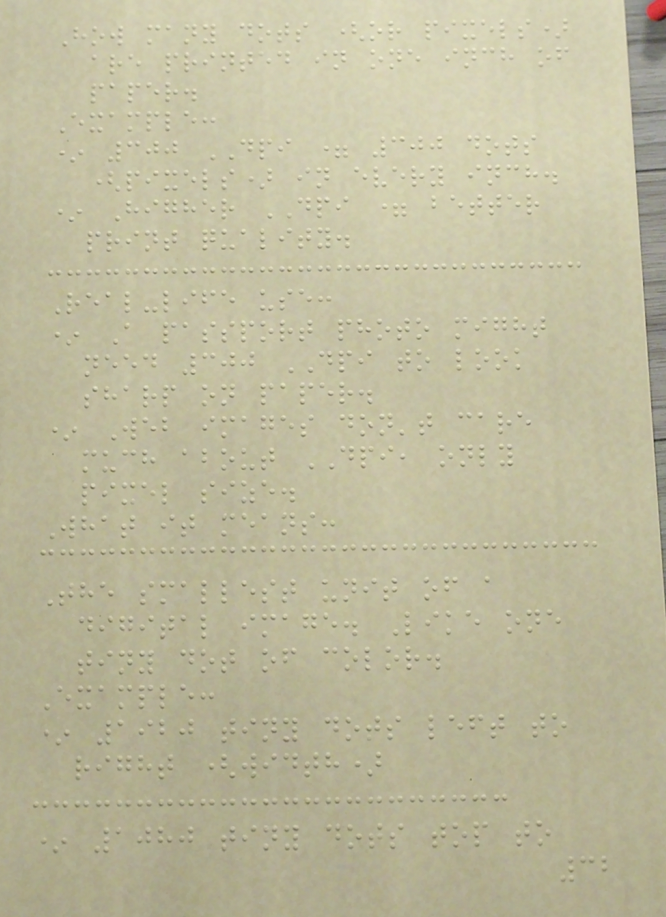How many dots (or pixels)
are printed in one inch of
paper.
Example:
* 300 DPI = 300 dots
(pixels) in every inch.
* Higher DPI = better
print quality.
Real-life use:
* A passport photo might
need 300 DPI to look
sharp on paper.
* Web images don't care
much about DPI, only
pixel size.
What it means:
The smallest unit of a
digital image. Like one
tiny dot of color.
Example:
* 1920 tiny dots left to
right (width)
* 1080 tiny dots top to
32
